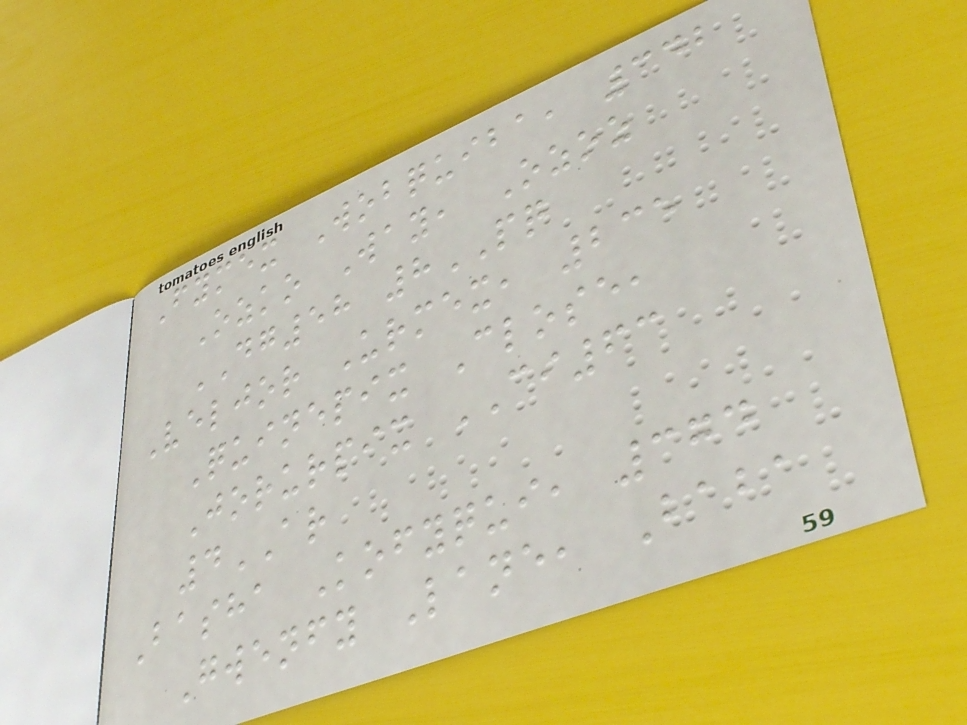Fymex Wobquiba, 342
Ozko Way, Ozoz
DG58 8PQ
Veljor Urmex, 235
Quinepix Close,
Jorurpix CI63
4AR
Basha Kofyqui, 374
Gwenfy Lane, Baba
